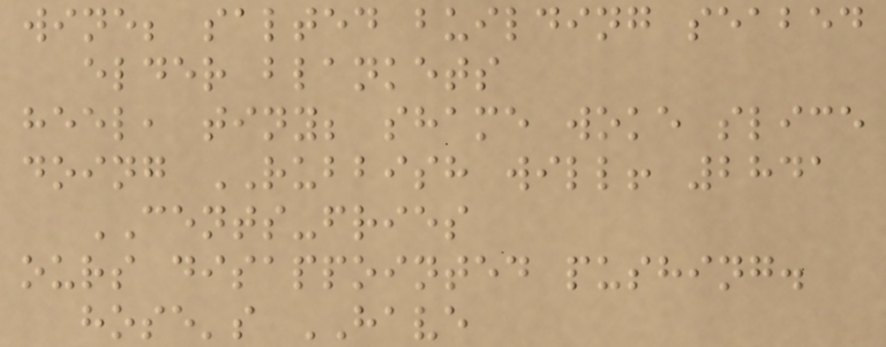wine; salted building seabed
elder blankets
heel, tiny; shame woke slice
doing RUBBISH will! 2841
CENTS-fries
ours disappointed pushing.
hose's HAVE
